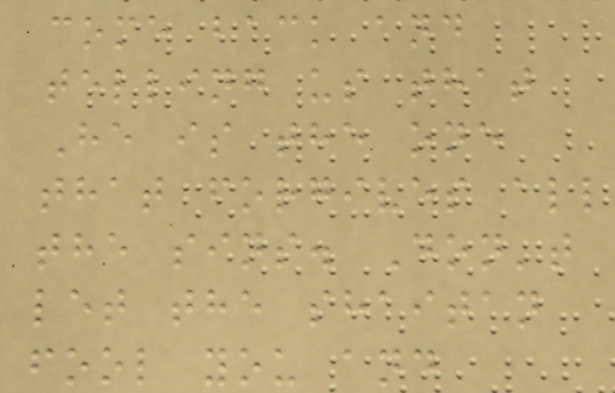come back and
telling us that
He is the one
that forgives all
the sins. Don't
let the shaitan
fool you and
